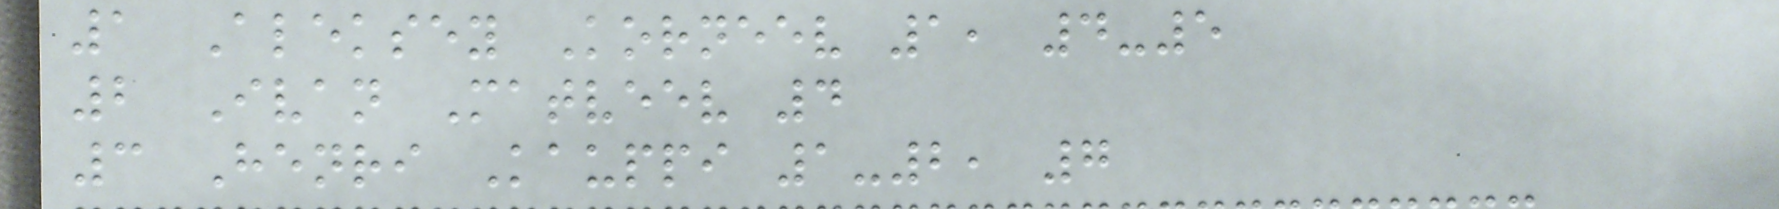1 Aleksey Korneev 1, 4-5
2 Ivan Matveev 4
3 Henri Kauppi 1-2, 7
